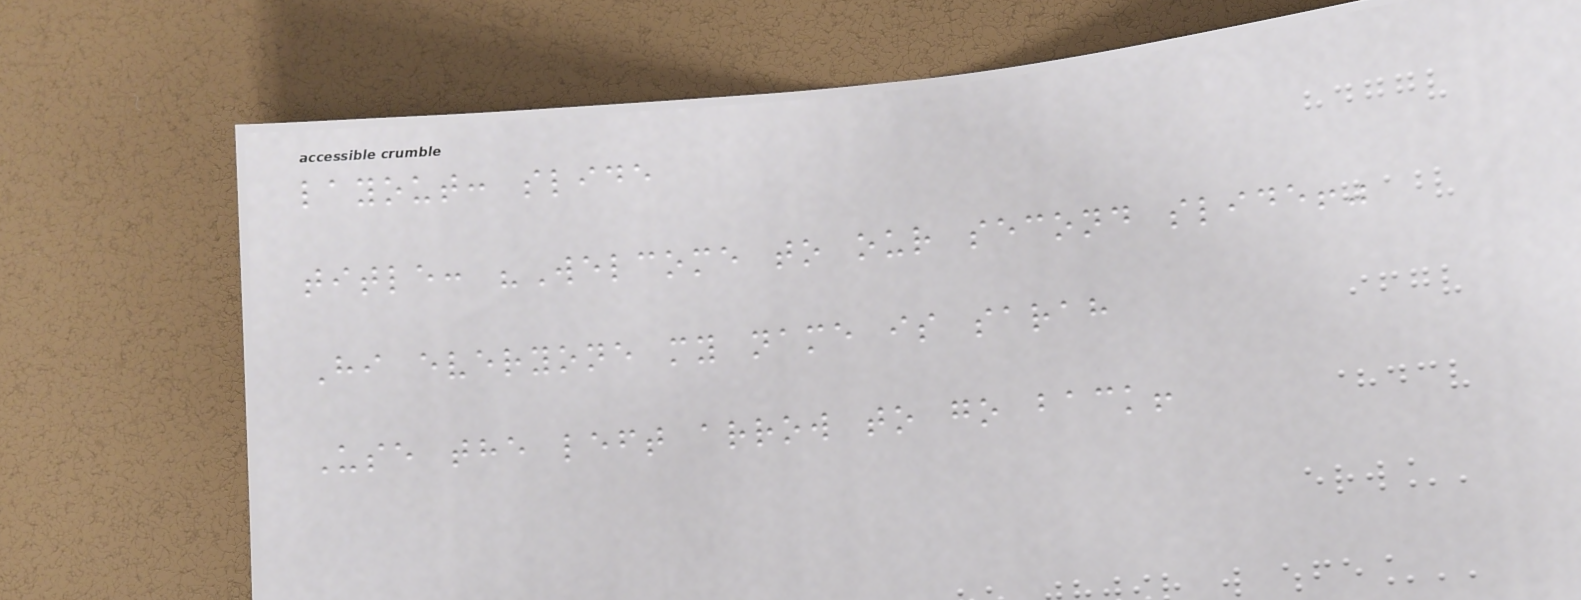layout: slide
title: "Welcome to our second slide!"
Hi everyone my name is sarah
Use the left arrow to go back!
